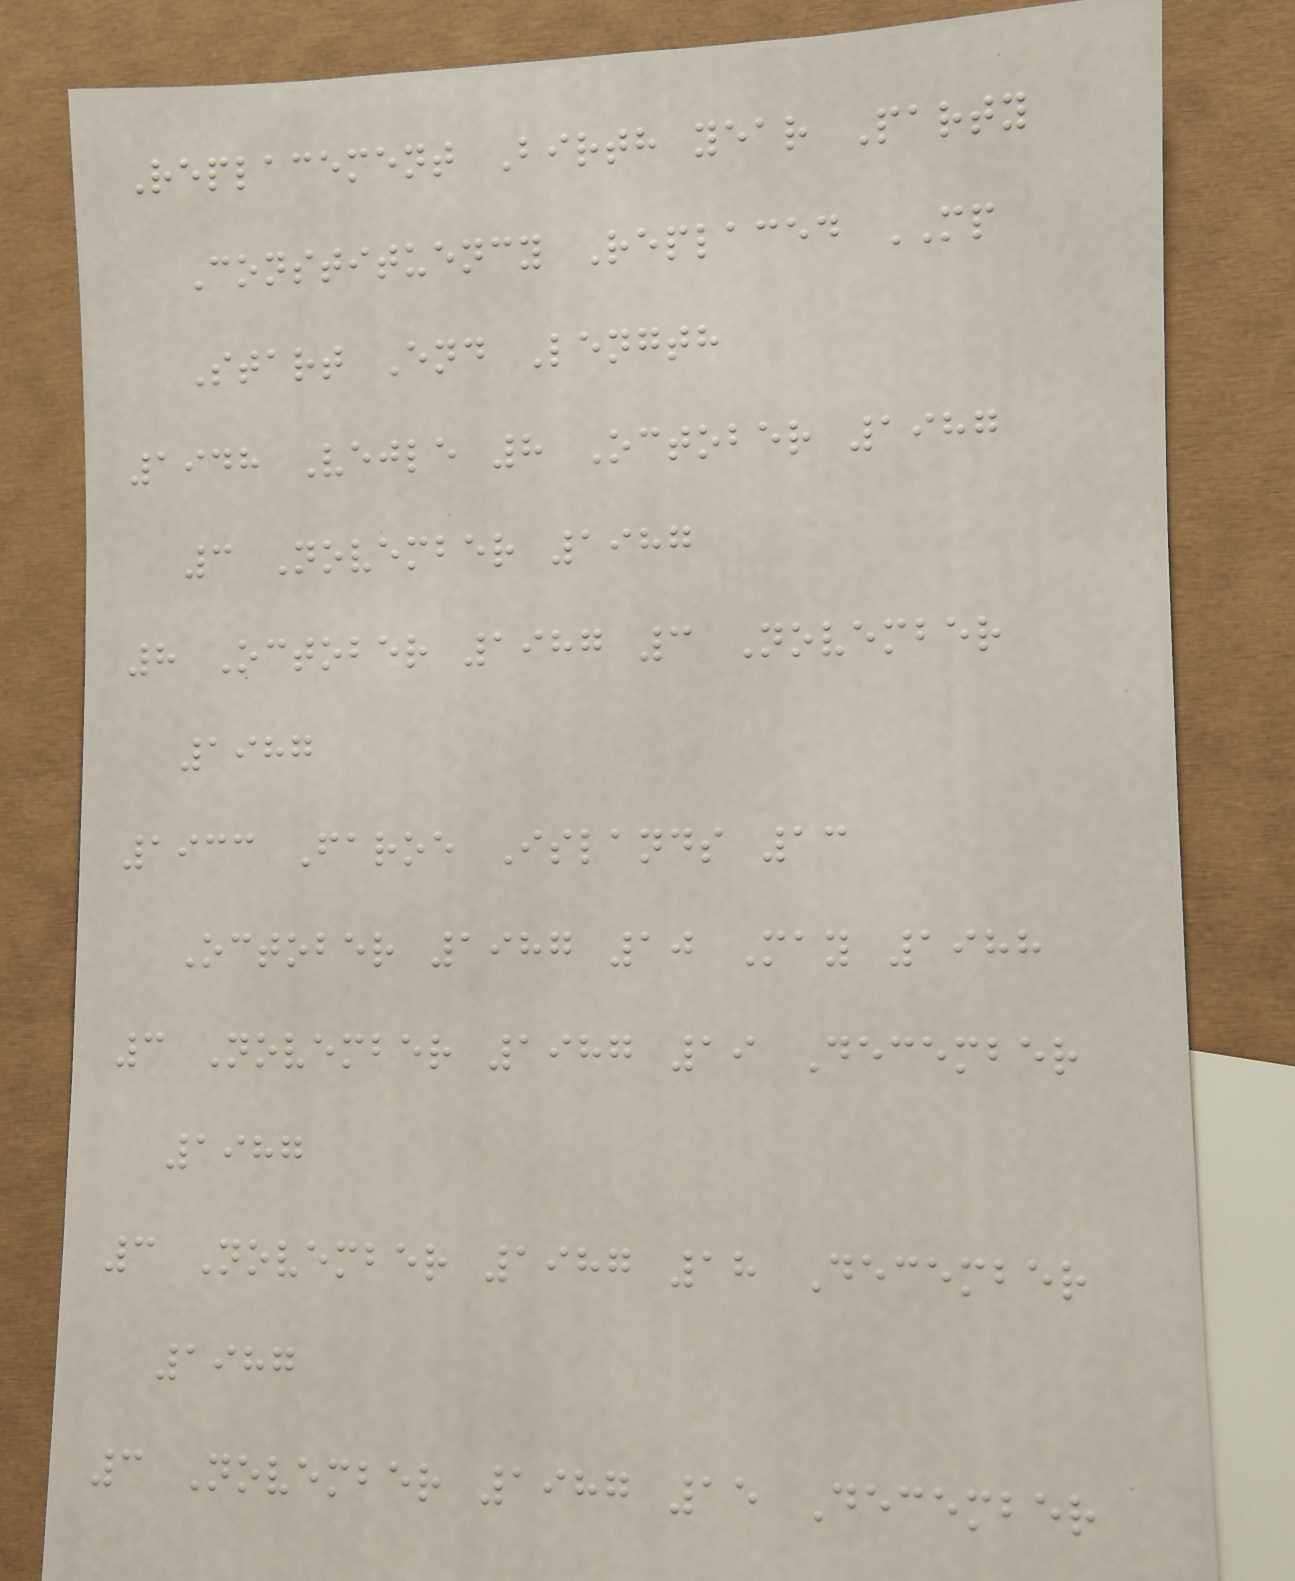Replacement Birth year Party
Constituency Replaced MP
Start End Length
1948 Vejle 8 October 1987
3 November 1987
8 October 1987 3 November
1987
1933 Faroe Islands 13
October 1987 10 May 1988
3 November 1987 19 December
1987
3 November 1987 18 December
1987
3 November 1987 15 December
